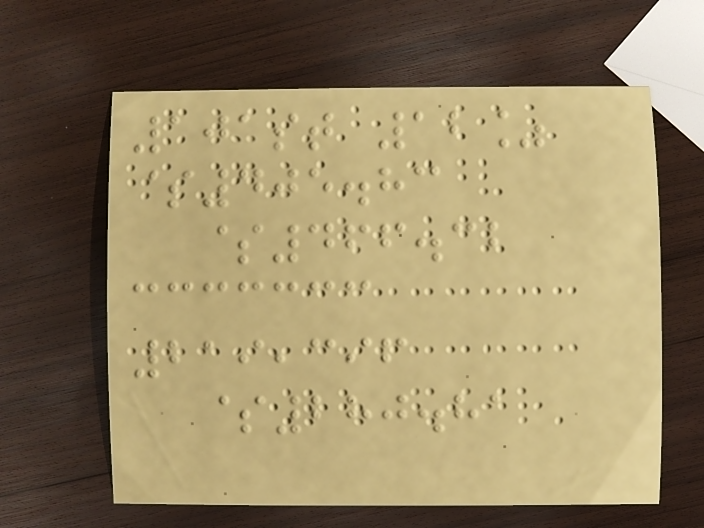101st 12%
$405.83
$466.32
219,396
$280.81
